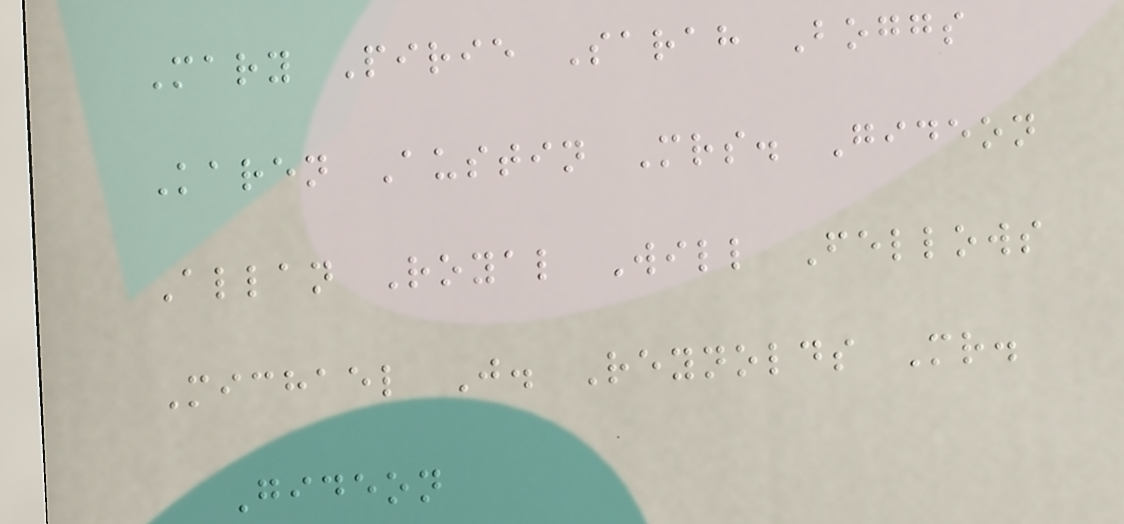Mary Pirie Sarah Boggs
Karen Austin Mrs. Gideon
Allan Royal Will Fellows
Michael J. Reynolds Mr.
Gideon
